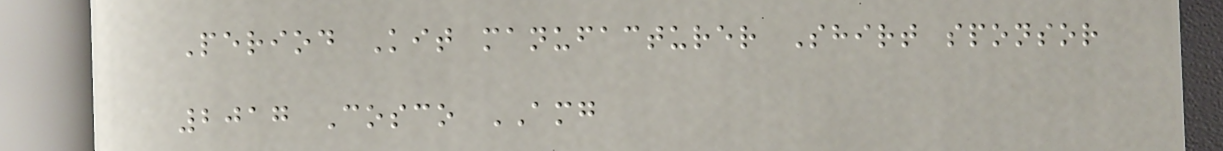Period Kit manufacturer Shirt sponsor
2017 Cosco AMG
